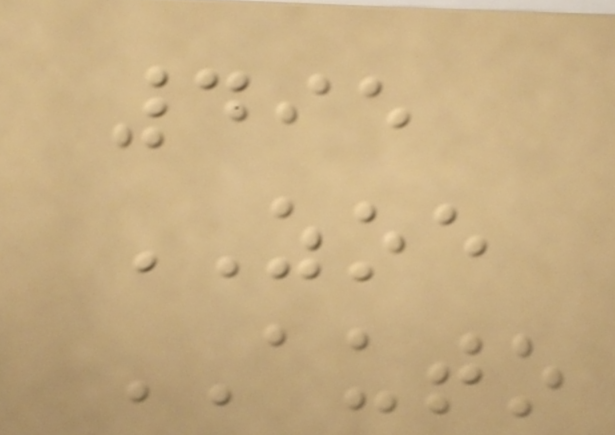495
ZOE
AUTO
